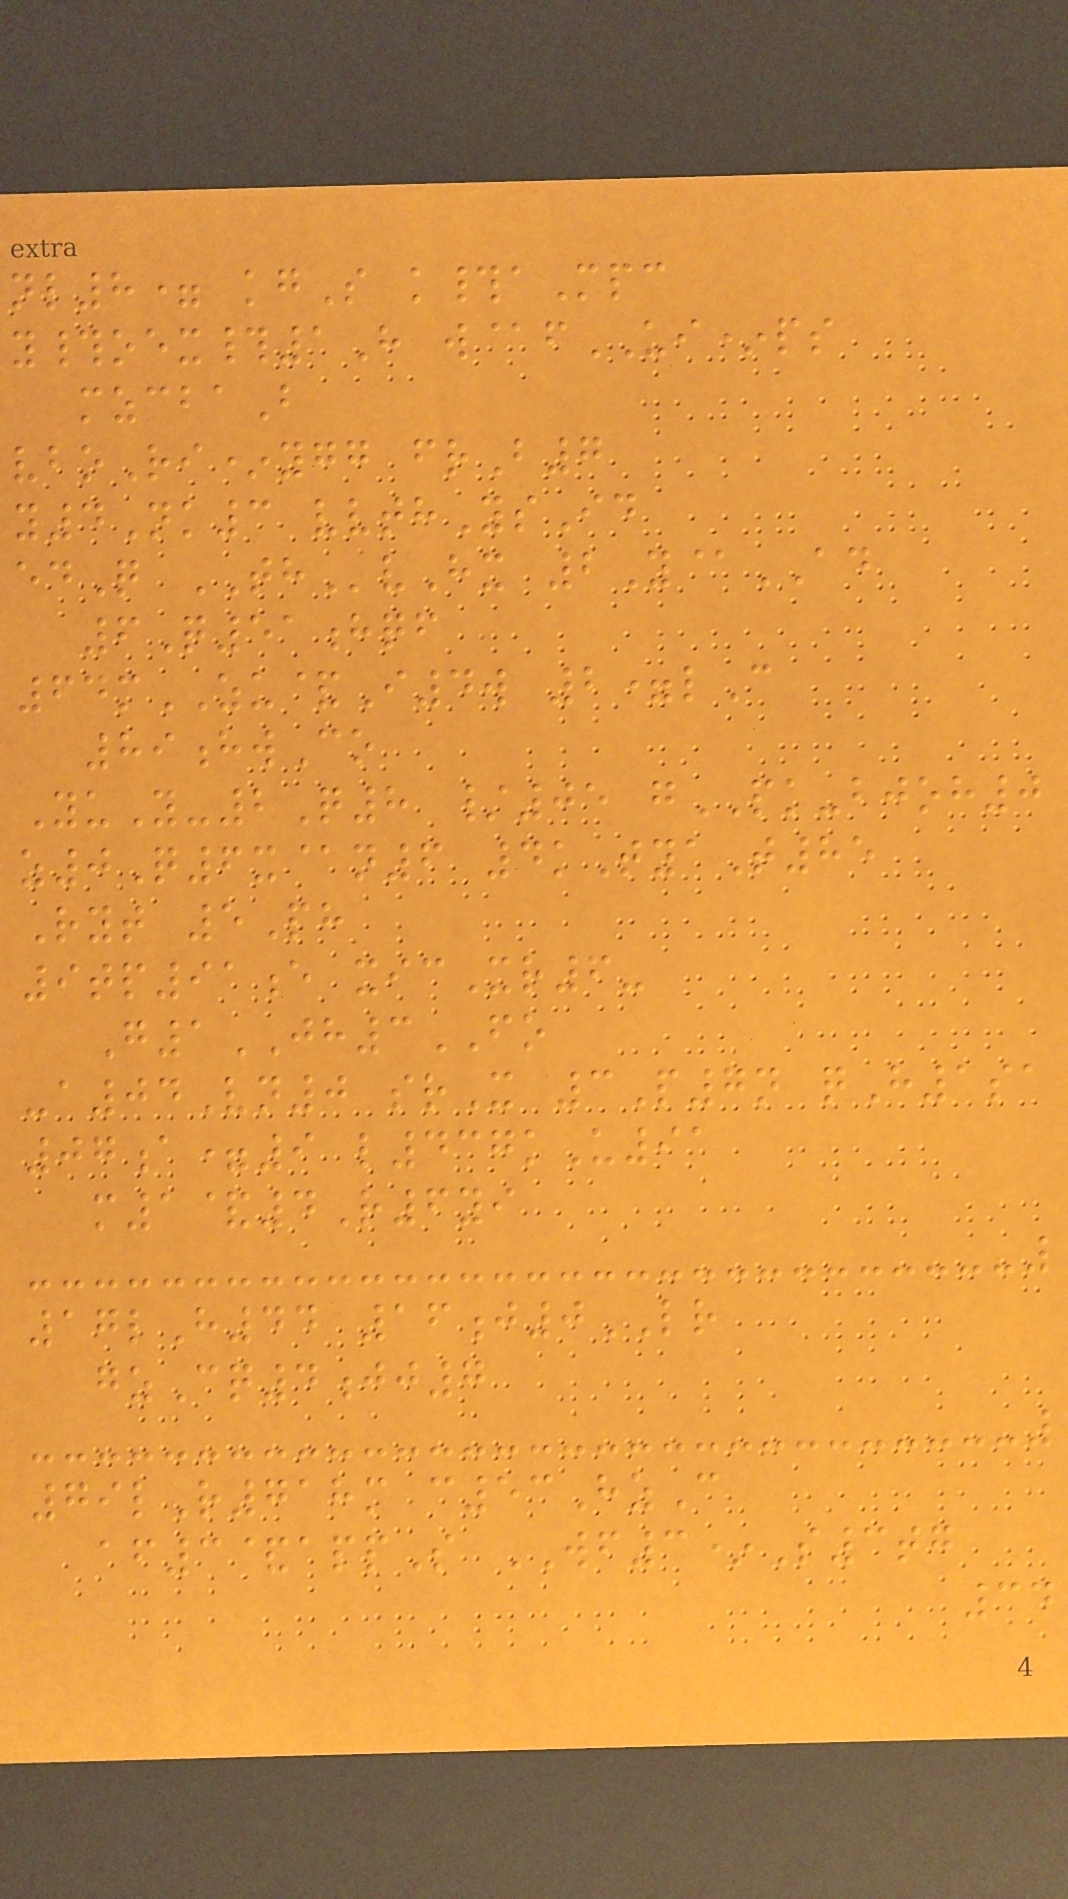nl8= kgS k#aMpc
y#oex#1H w@fUI*ps
mzcbaB
vboRi*ygg frB7
y4Nk3 vvthYsId
edQ THvHx 2Y@AD
6Q51hqf
64mZU&I4w 2=lC
89hwCo
YuY-2Q8 /05 gPK-bjoh0
z0Q6x@n6 4kTyaT85
Ryt 5Ph
9tp91e xicXr6-
G1JH3FO
-a04Vn0 srX 3P7n qH1sa
07a=9 l437kU91
m1&4R6yi
17lH44 16j0LR
gzCq4jj7
79lR718m c53HzC
af3&appS WF3*S3tg
34
